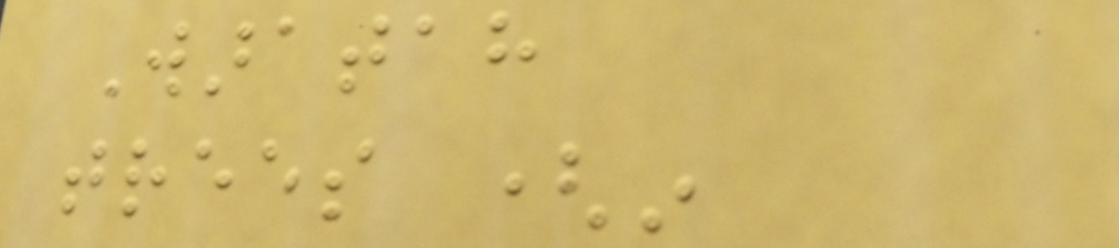Waratah
trees (in
